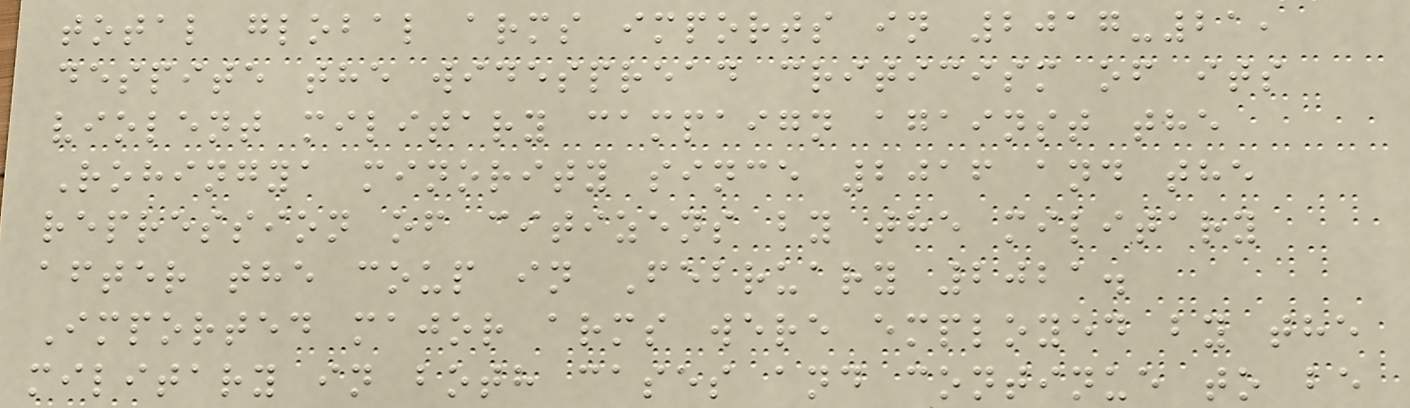total global arms imports in 2017-21,
despite the widespread criticism of its
violent military campaign against the
Rohingya minority since 2016 and the
repression of citizens by the military
after the coup in February 2021.
Imported major arms were employed by the
military in both cases and continue to be
